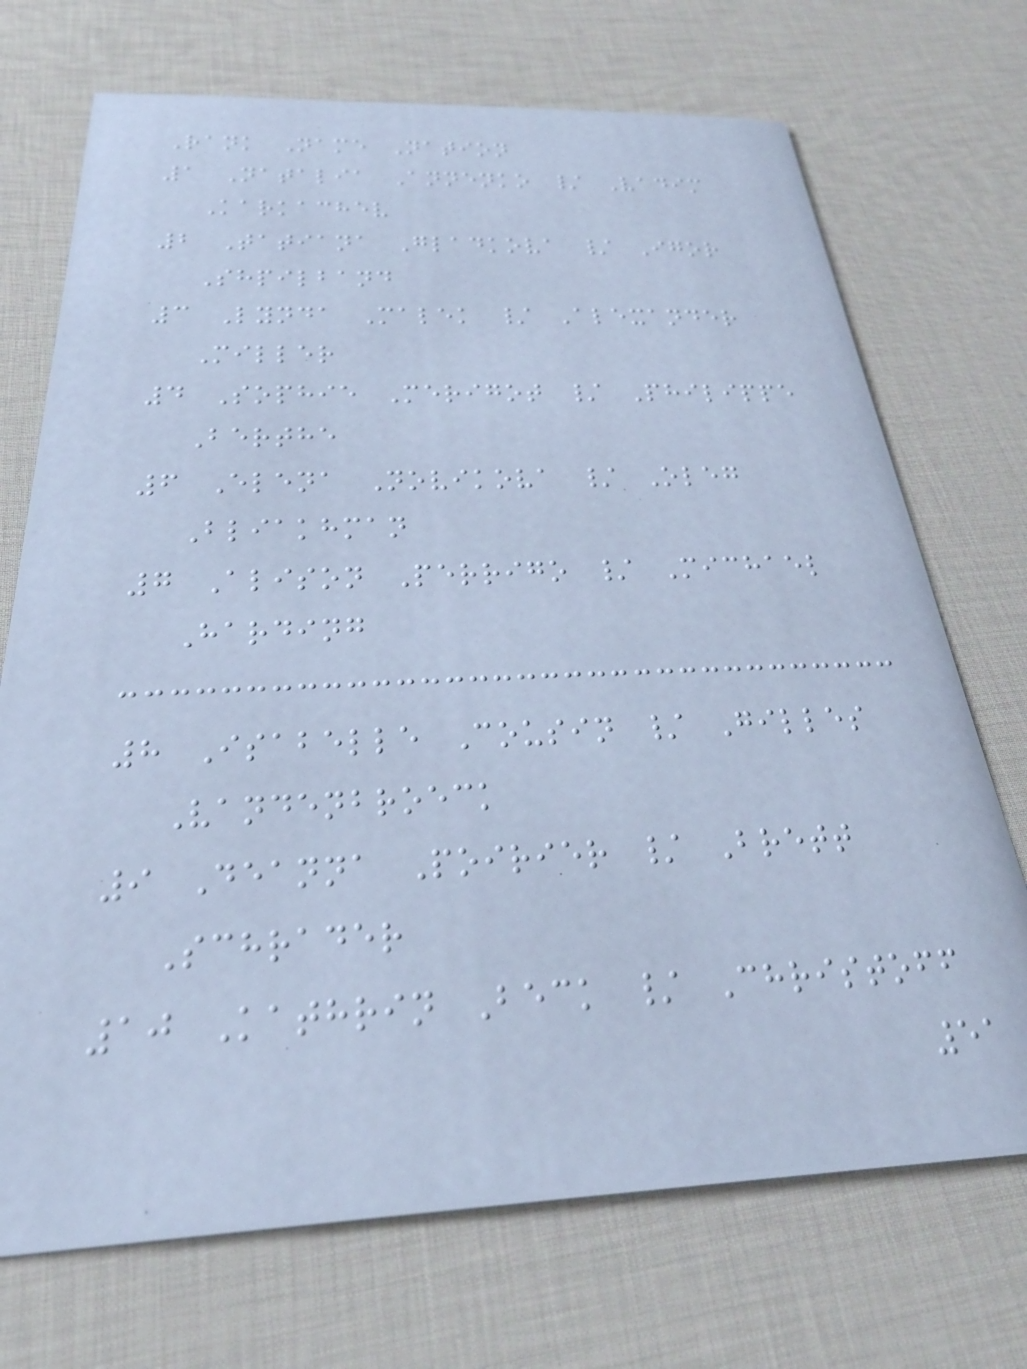Rank Name Nation
1 Natalia Annenko / Vadim
Karkachev
2 Tatiana Gladkova / Igor
Shpilband
3 Lynda Malek / Alexander
Miller
4 Sophie Merigot / Philippe
Berthe
6 Elena Novikova / Oleg
Bliakhman
7 Alison Perrigo / Michael
Harding
8 Isabelle Cousin / Gilles
Vandenbroeck
9 Deanna Poirier / Brett
Schrader
10 Kathrin Beck / Christoff
51
